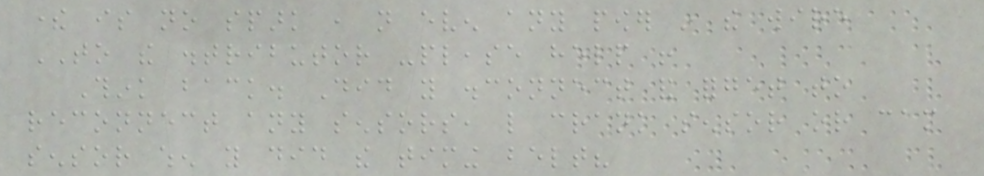there is no spark , not even any power in the wire
TO the distributor -please help !
Think back. Did you disconnect and forget to
reconnect any sensors, like crank sensor or cam
sensor when you did the timing belt?
